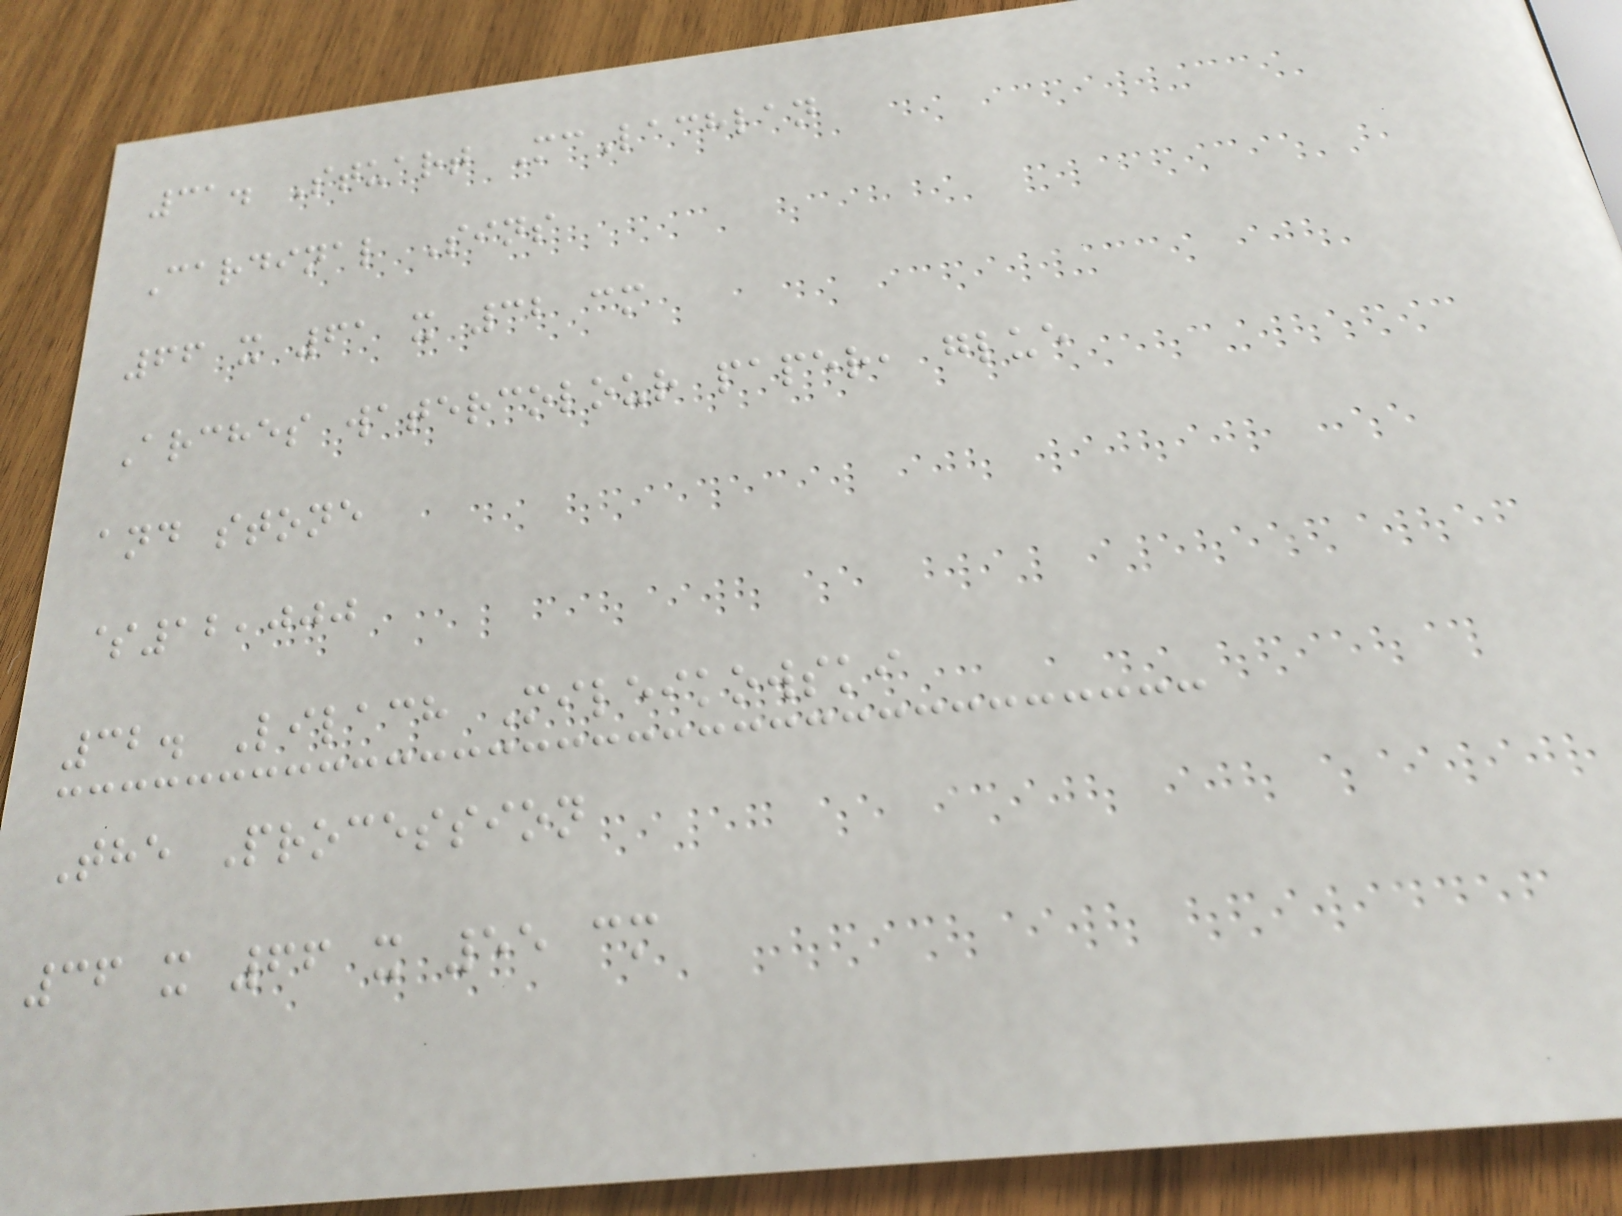31. Stuart McLachlan
Cardinal Sins
66 x 61 x 32 cm
Arches watercolour paper, glue
and stone
$12,000
32. Lilach Mileikowski
The Procession
36 x 66 x 55 cm
